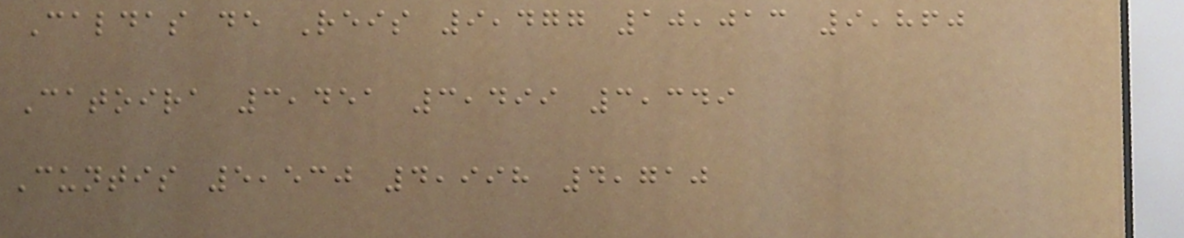Caldas de Reis 9,477 10,013 9,860
Catoira 3,451 3,499 3,349
Cuntis 5,530 4,998 4,710
